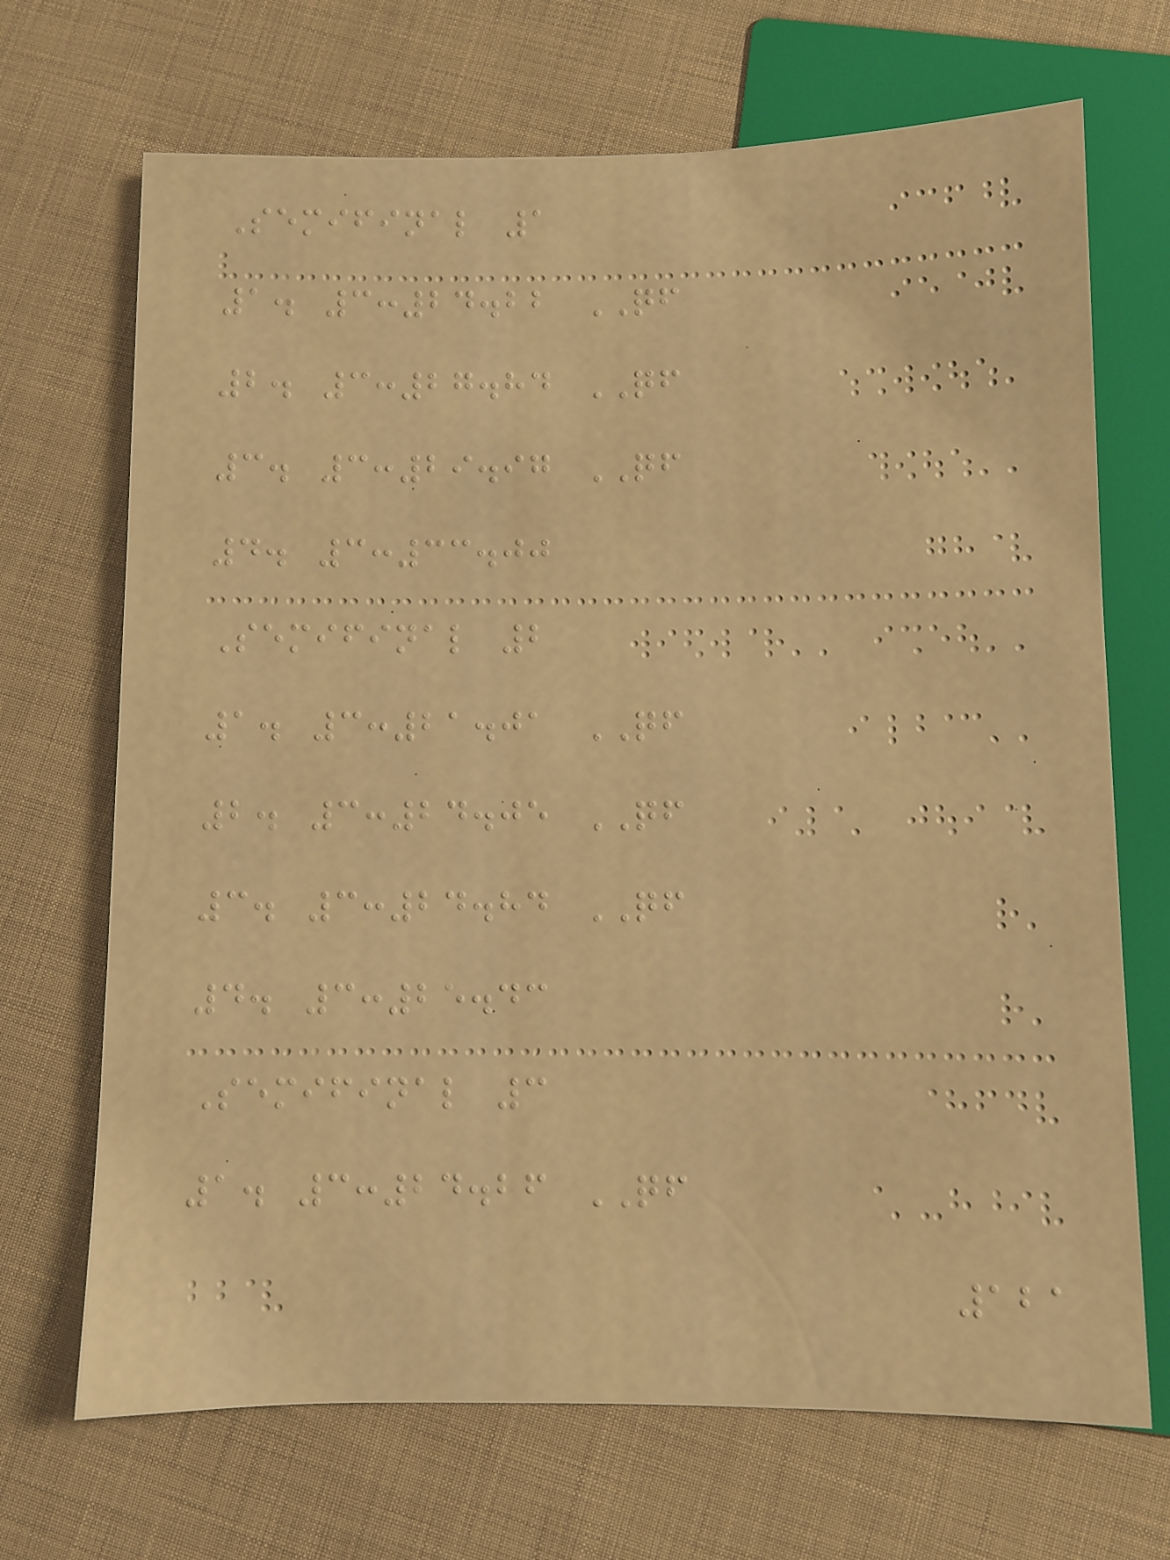Semifinal 1
1. 3:24.22 QF
2. 3:27.84 QF
3. 3:29.97 QF
4. 3:33.00
Semifinal 2
1. 3:21.01 QF
2. 3:24.05 QF
3. 3:24.84 QF
4. 3:25.43
Semifinal 3
1. 3:24.26 QF
121
